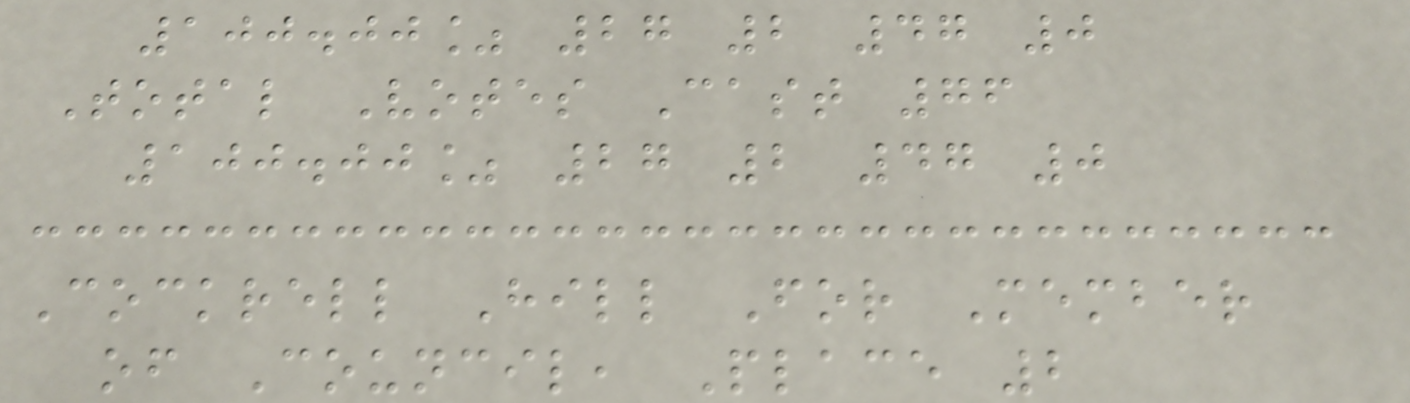100.00% 27 2 47 0
Total Votes Cast 76
100.00% 27 2 47 0
Cockrell Hill For Member
of Council, Place 2
